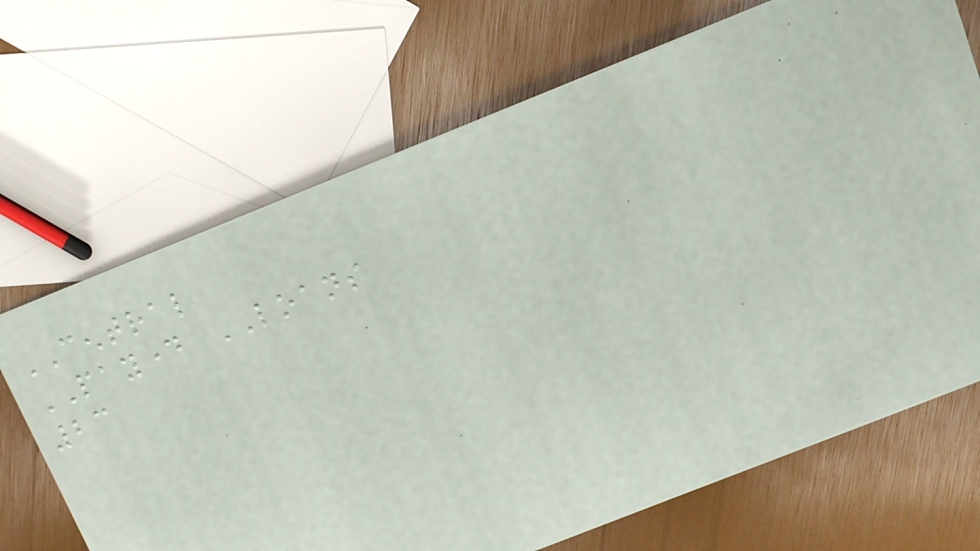CENTRAL
PAYDAY LOANS
23
